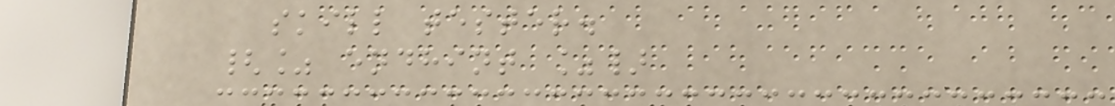skill tester.
{% endhint %}
